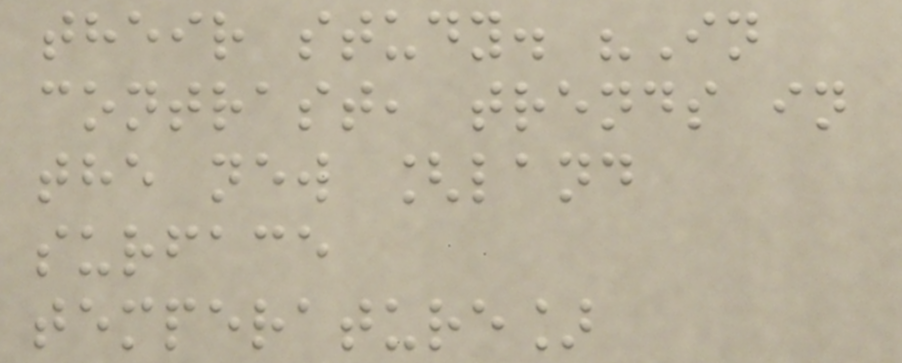their study. "In
contrast, trends in
the new [land
surface
temperature]
